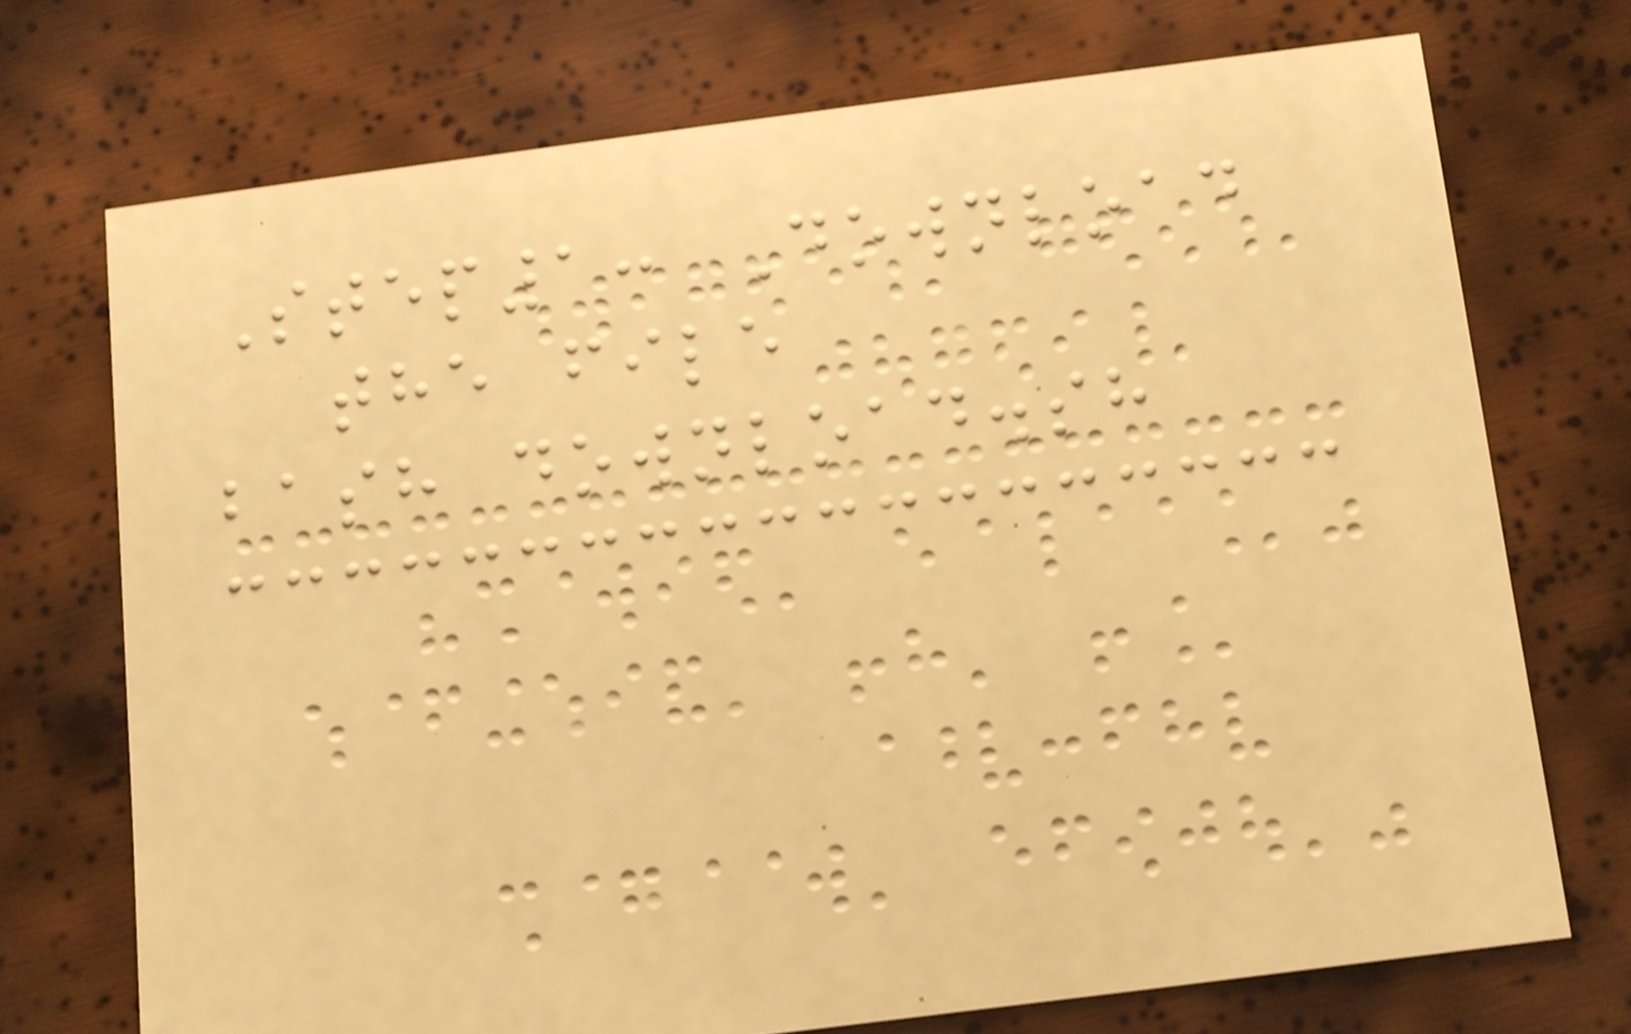Step1: Download
the file
bash download.sh
